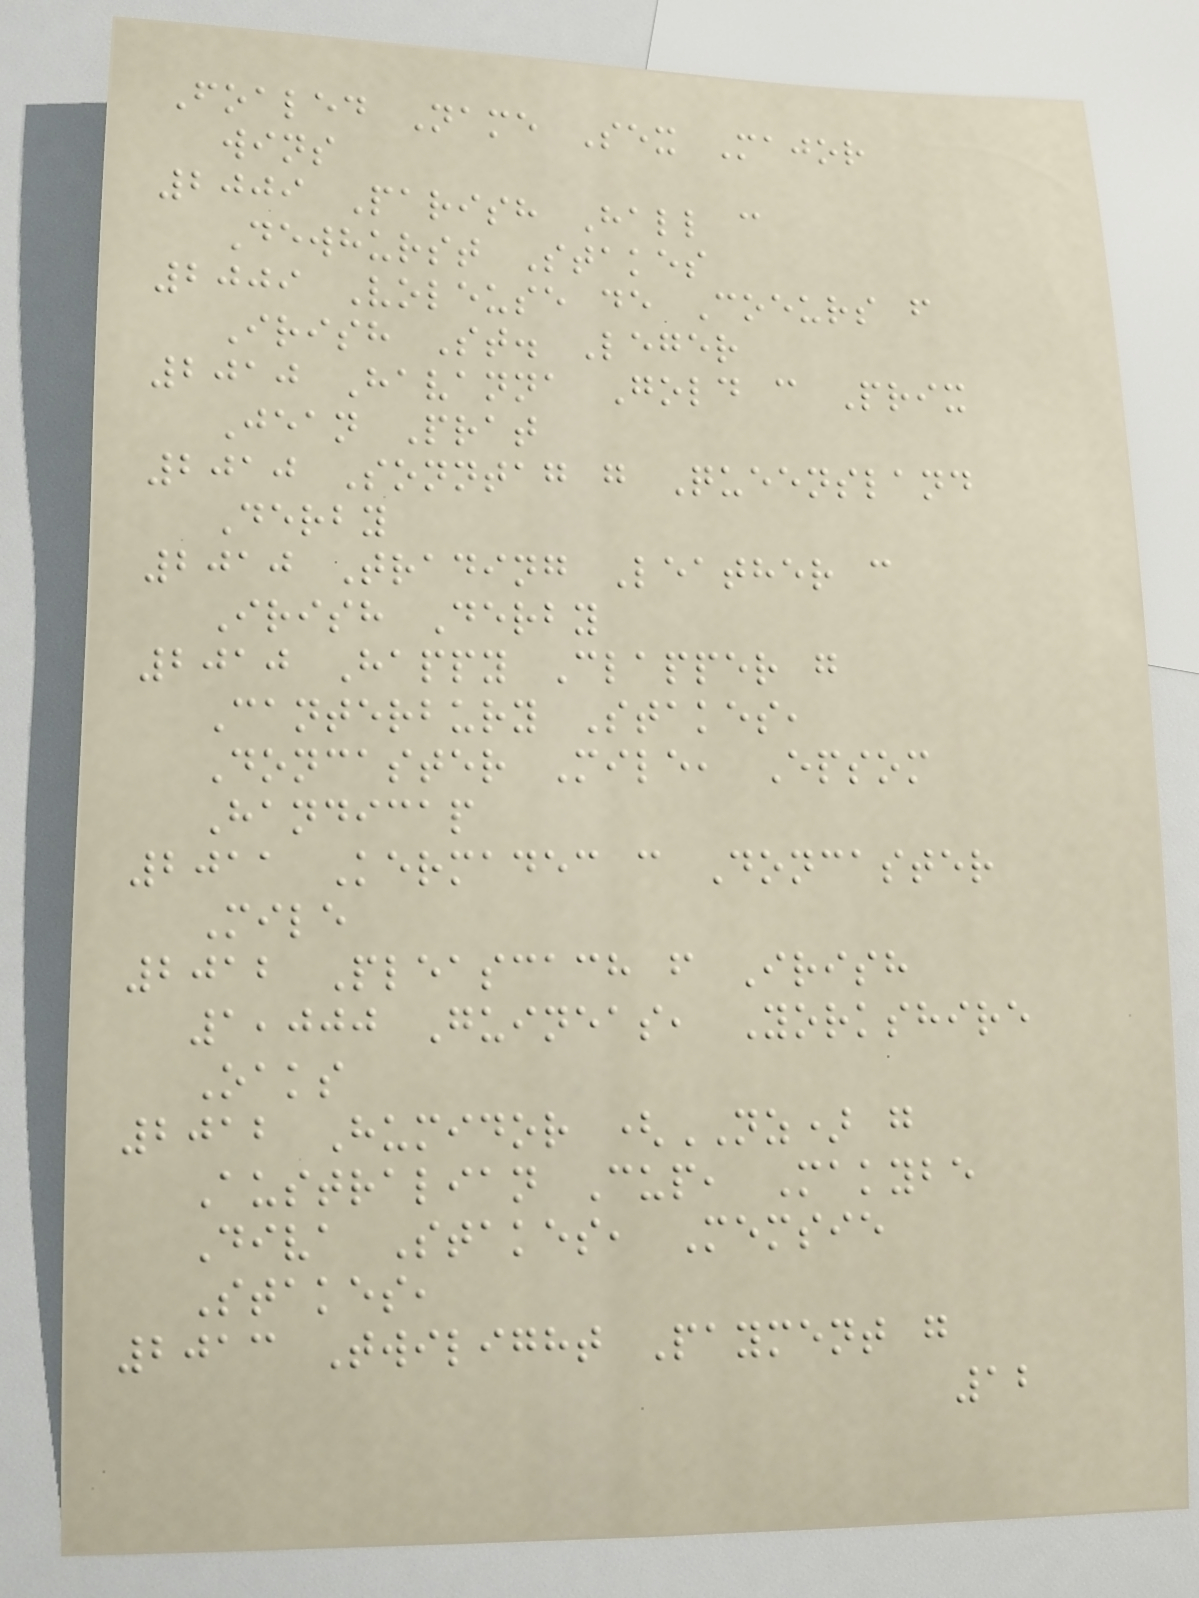Foaled Name Sex Major
wins
2009 Parish Hall c
Dewhurst Stakes
2009 Voleuse de Coeurs f
Irish St. Leger
2010 Havanna Gold c Prix
Jean Prat
2010 Sonntag g Queensland
Derby
2010 Trading Leather c
Irish Derby
2010 Happy Clapper g
Canterbury Stakes,
Doncaster Mile, Epsom
Handicap
2011 Kermadec c Doncaster
Mile
2012 Pleascach f Irish
1,000 Guineas, Yorkshire
Oaks
2012 Humidor (NZ) g
Australian Cup, Makybe
Diva Stakes, Memsie
Stakes,
2013 Twilight Payment g
12
